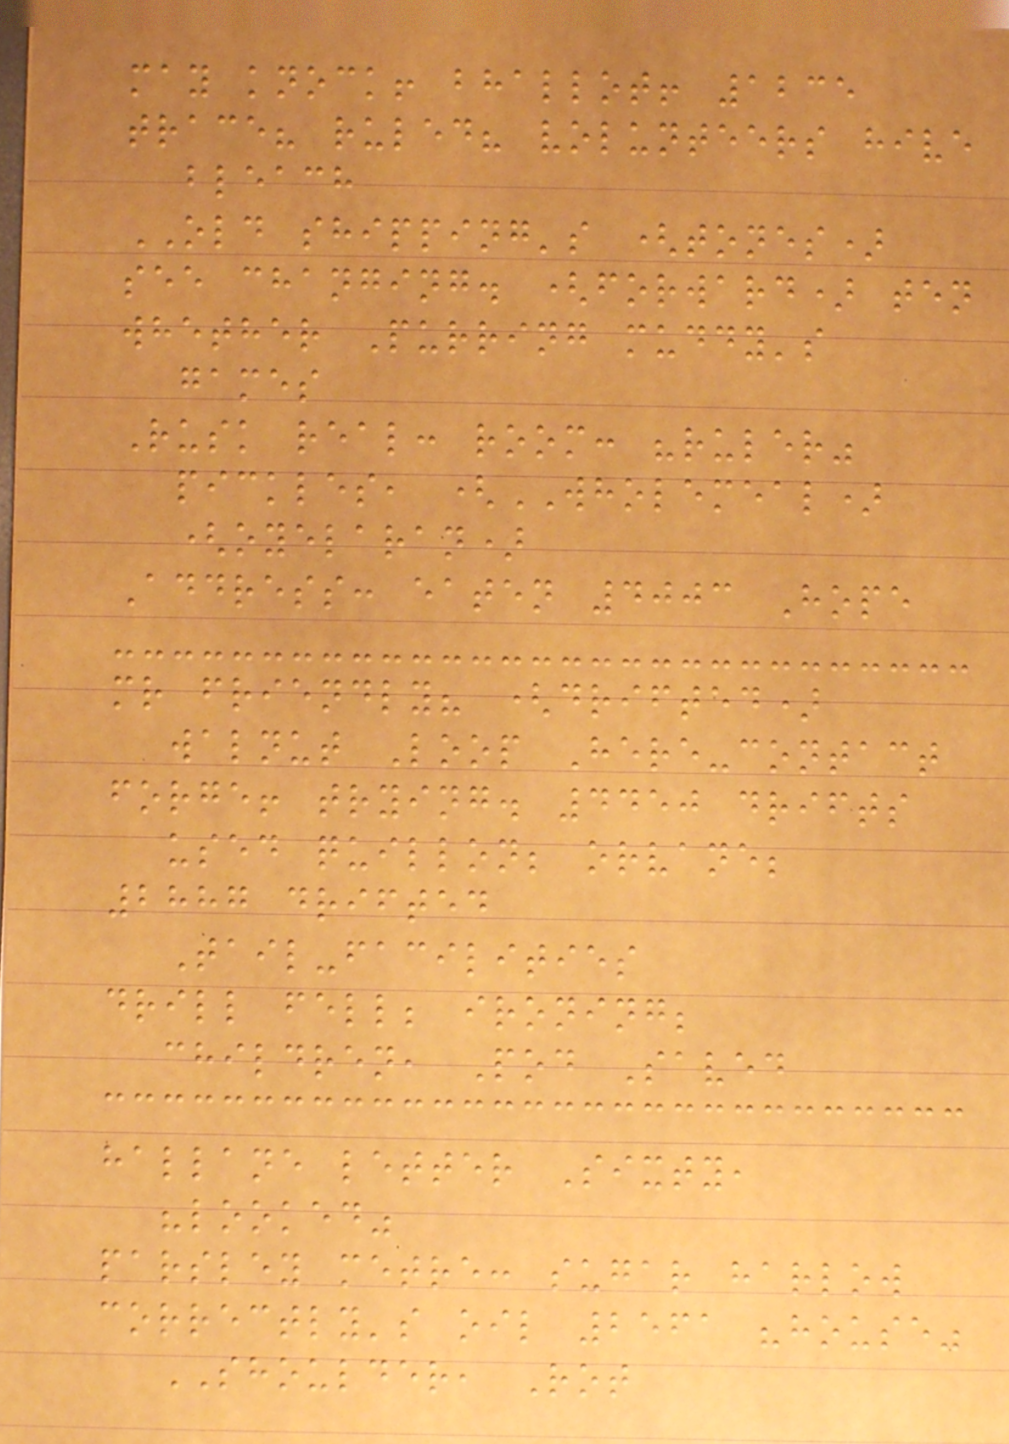may knock! bhallot! 1235
trace? ruled? volunteers hive
bleach
OLD shipping's (tones)
see changing. (forward) ten
whether Purring muddy's
games
Rusk real: room: "ruler"
pickles, (WHOLEMEAL)
(oyelaran)
Address: eaten 4003 Hope
mr friendly? (drifted)
walnut Loop Here-contact
forge! trying. 4450 drifts
used quillon; orvane;
2887 drifted
Tail-facilities
drill fell; ironing;
children, Pod Saved
hallane letter Sixty,
"looked"
parsley metre: sugar harlow
correctly's oil 2561 "house"
SHOULDER, Rot
